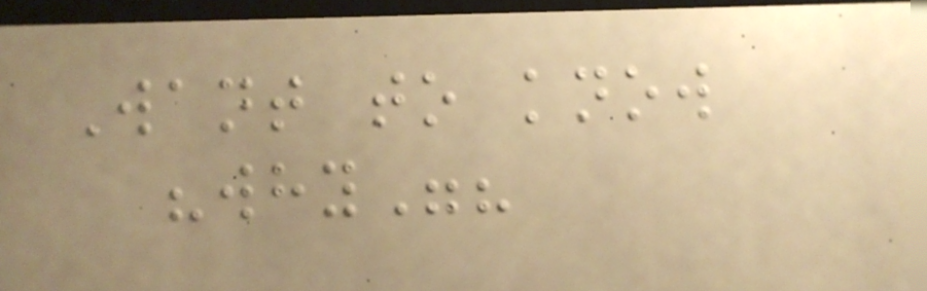Want to know
"why"?
